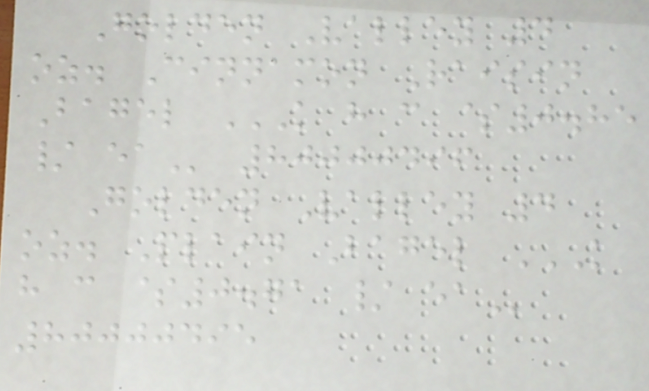Golden Valley 4
oz. Cinnamon Raisin
Bagel K H C $0.85
/ EA 80000496
Golden Valley 4
oz. Plain Bagel K
H C $0.71 / EA
80000495
